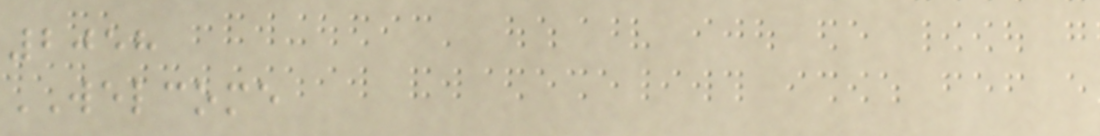2058
WELCOME
